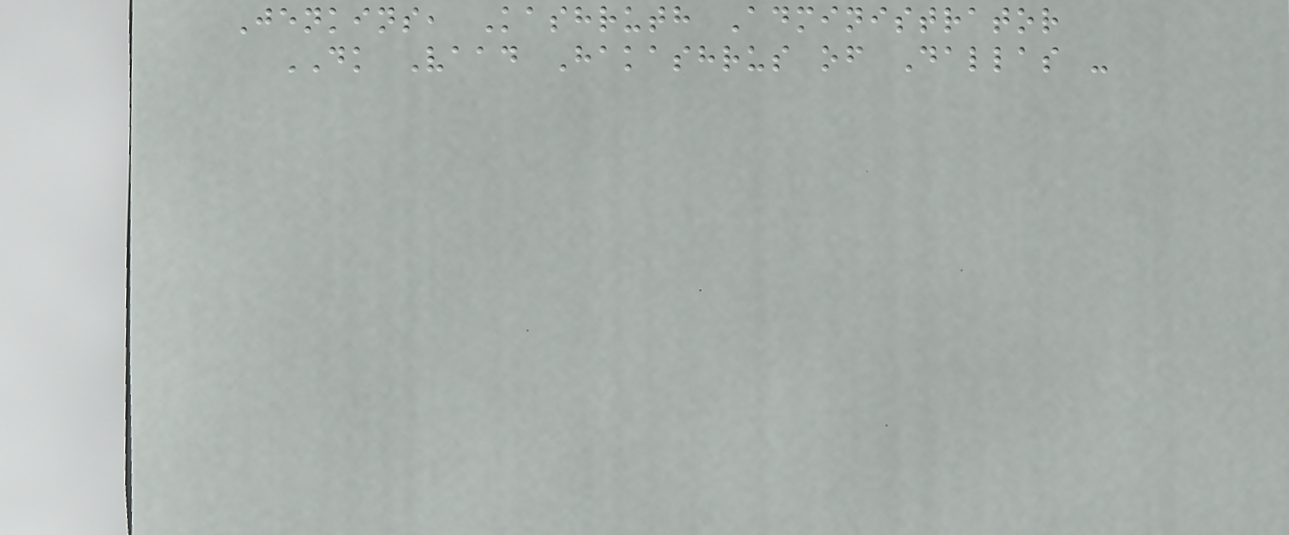Jenkins, Kashruth Administrator
DK Vaad Hakashrus of Dallas -
